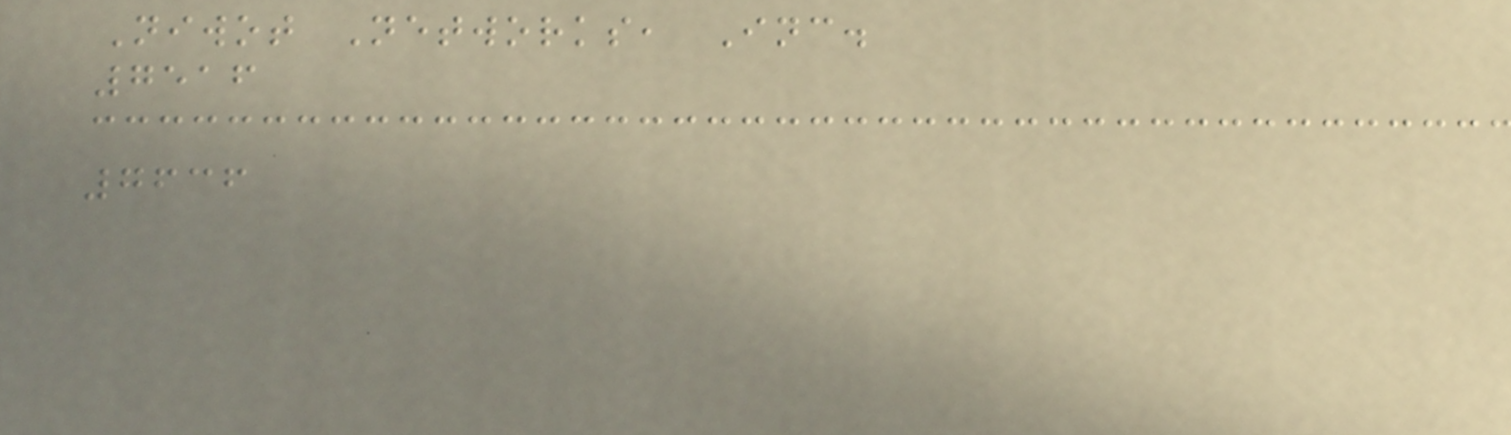Niwot Networks, Inc.
7516
7636
